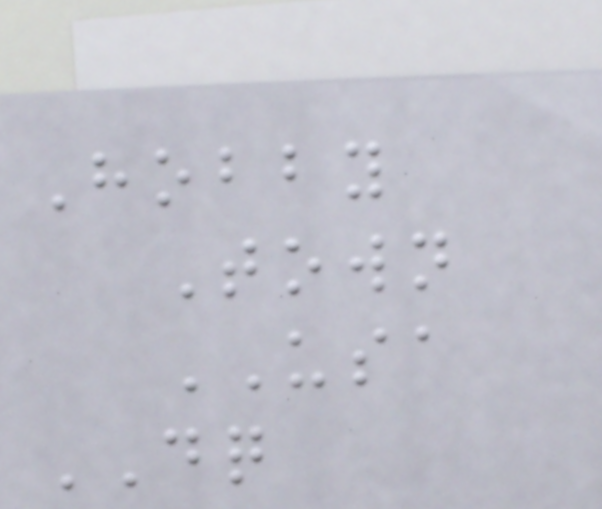Hobby
Town
USA
DQ
